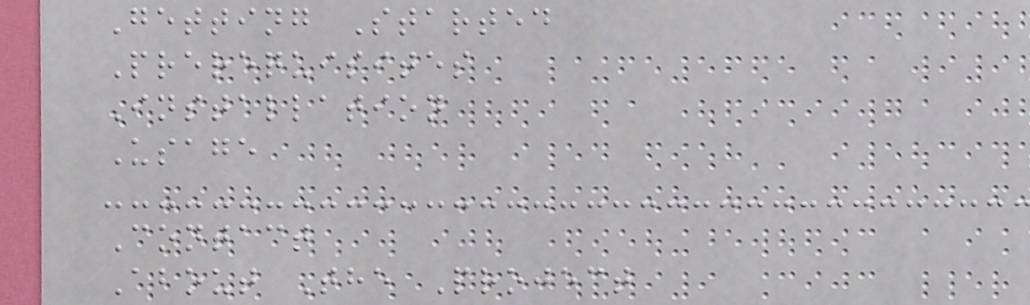Getting Started
Prerequisites
Installation
Usage
Contact
About The Project
